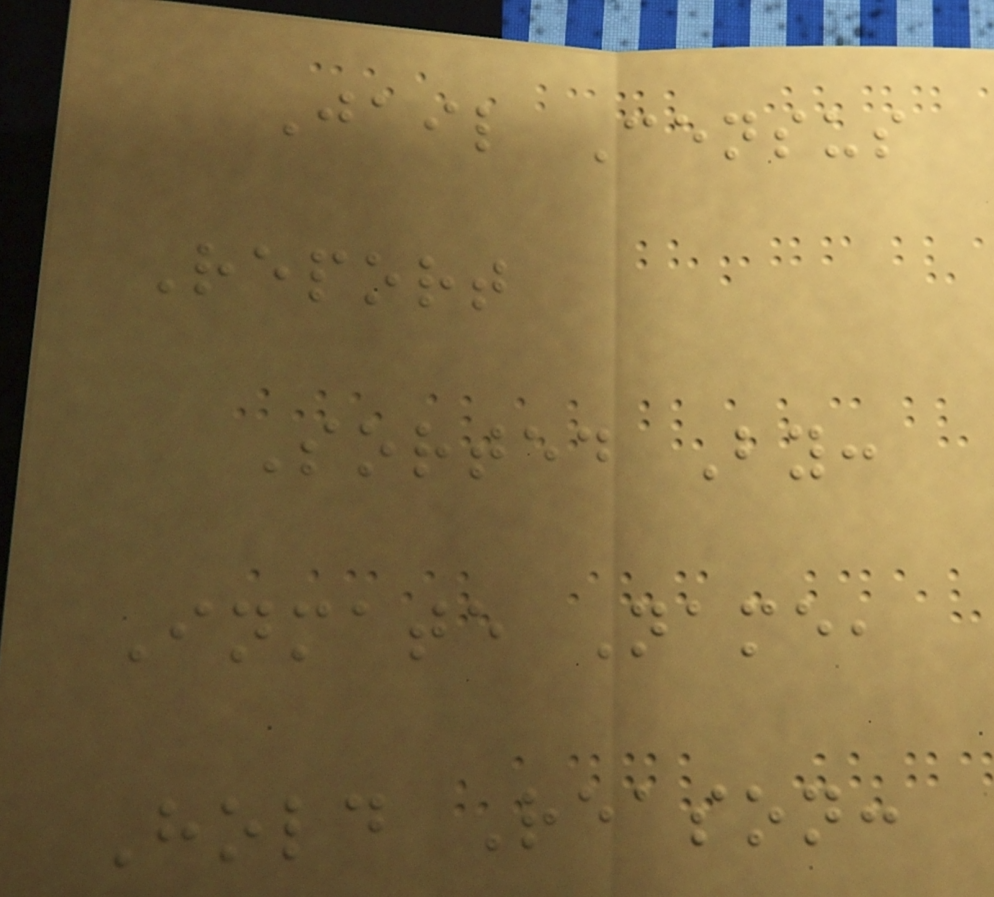Jail Census
Report
Sorted By:
Inmate Name,
Hold Reason:
